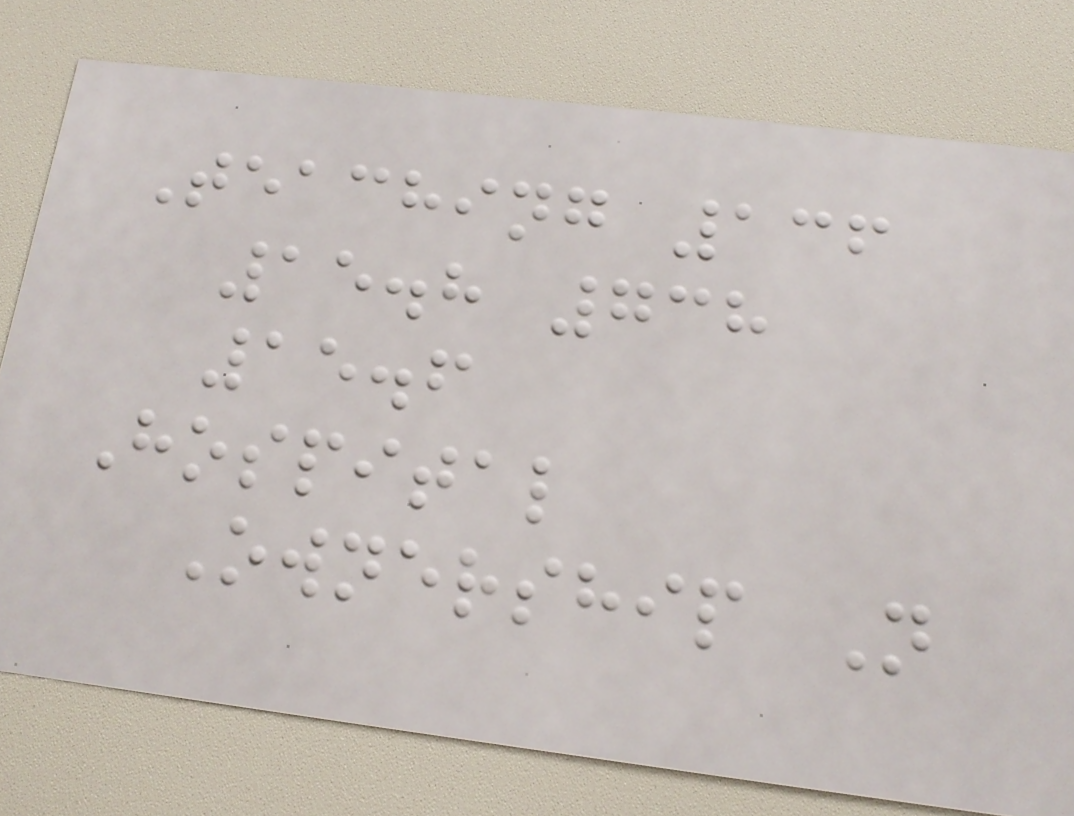Teaching 136
15.8 738
15.6
Hospital
Ownership N
